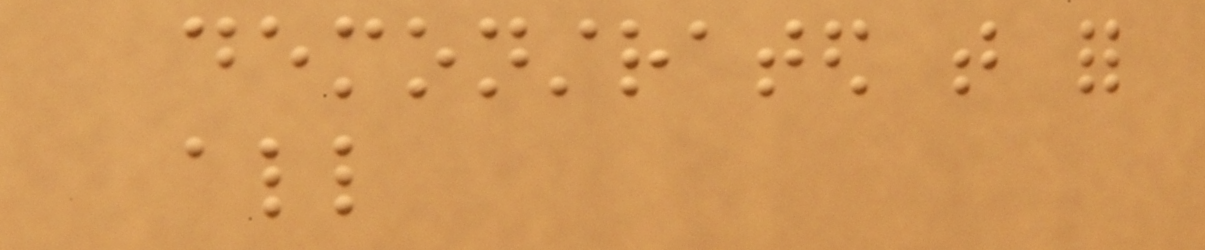demonstrated that for
all
